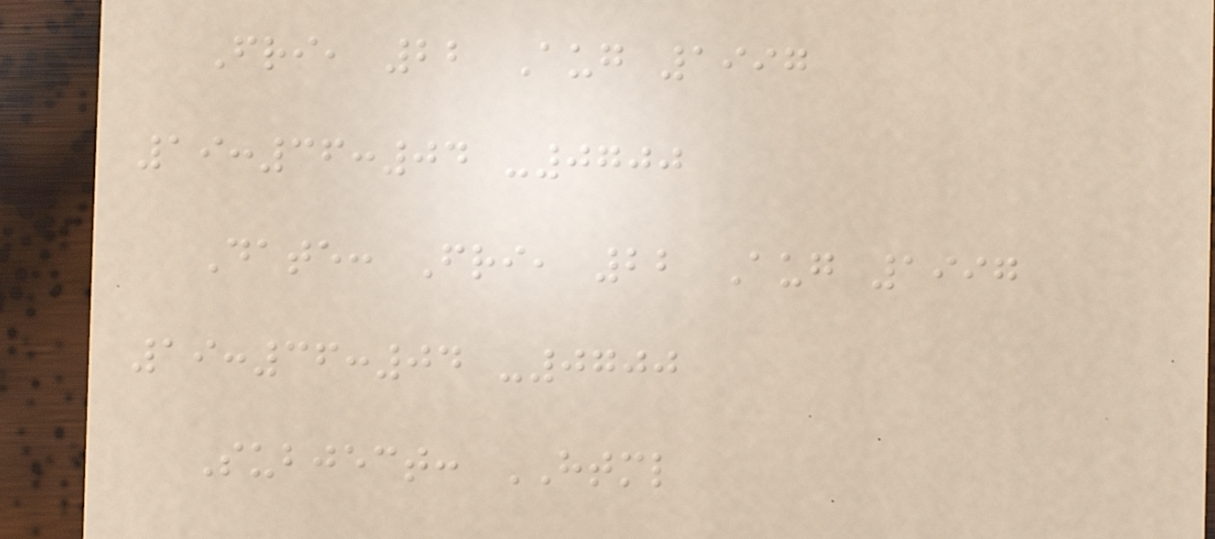Fri, 22 Aug 1997
19:36:04 -0700
Date: Fri, 22 Aug 1997
19:36:04 -0700
Subject: HTML
